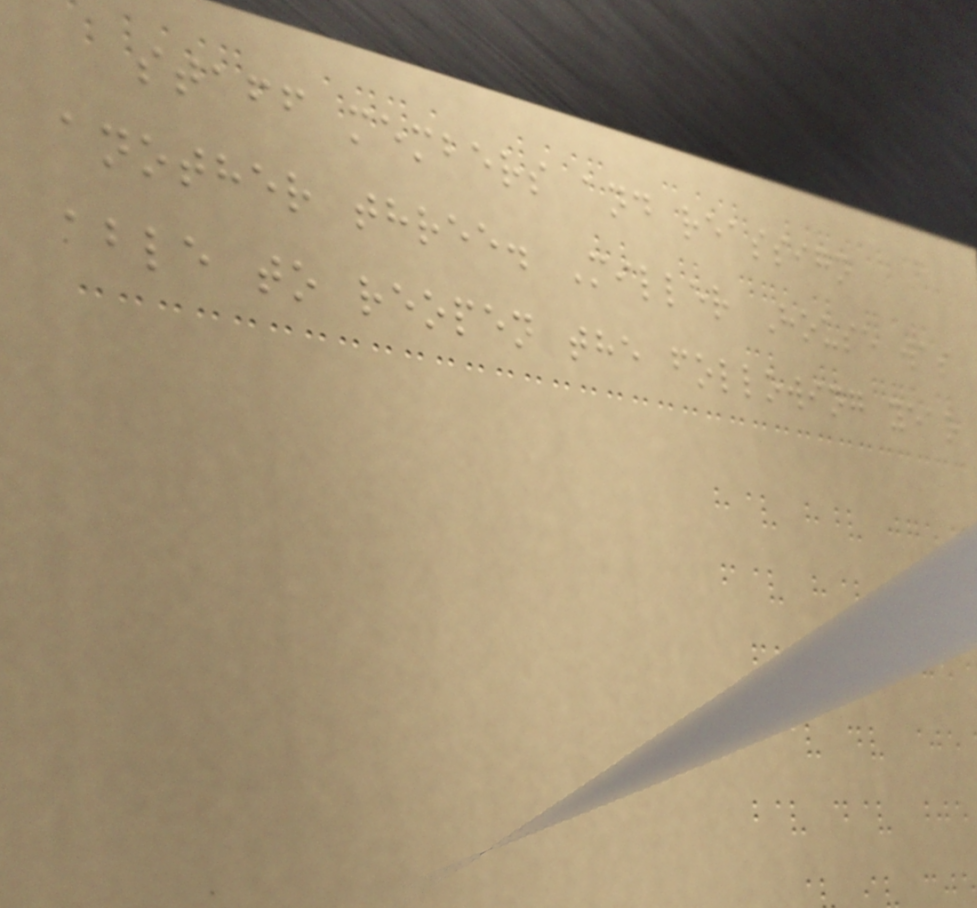staff members and reassign
another three. Miller House was
able to reopen the following year
